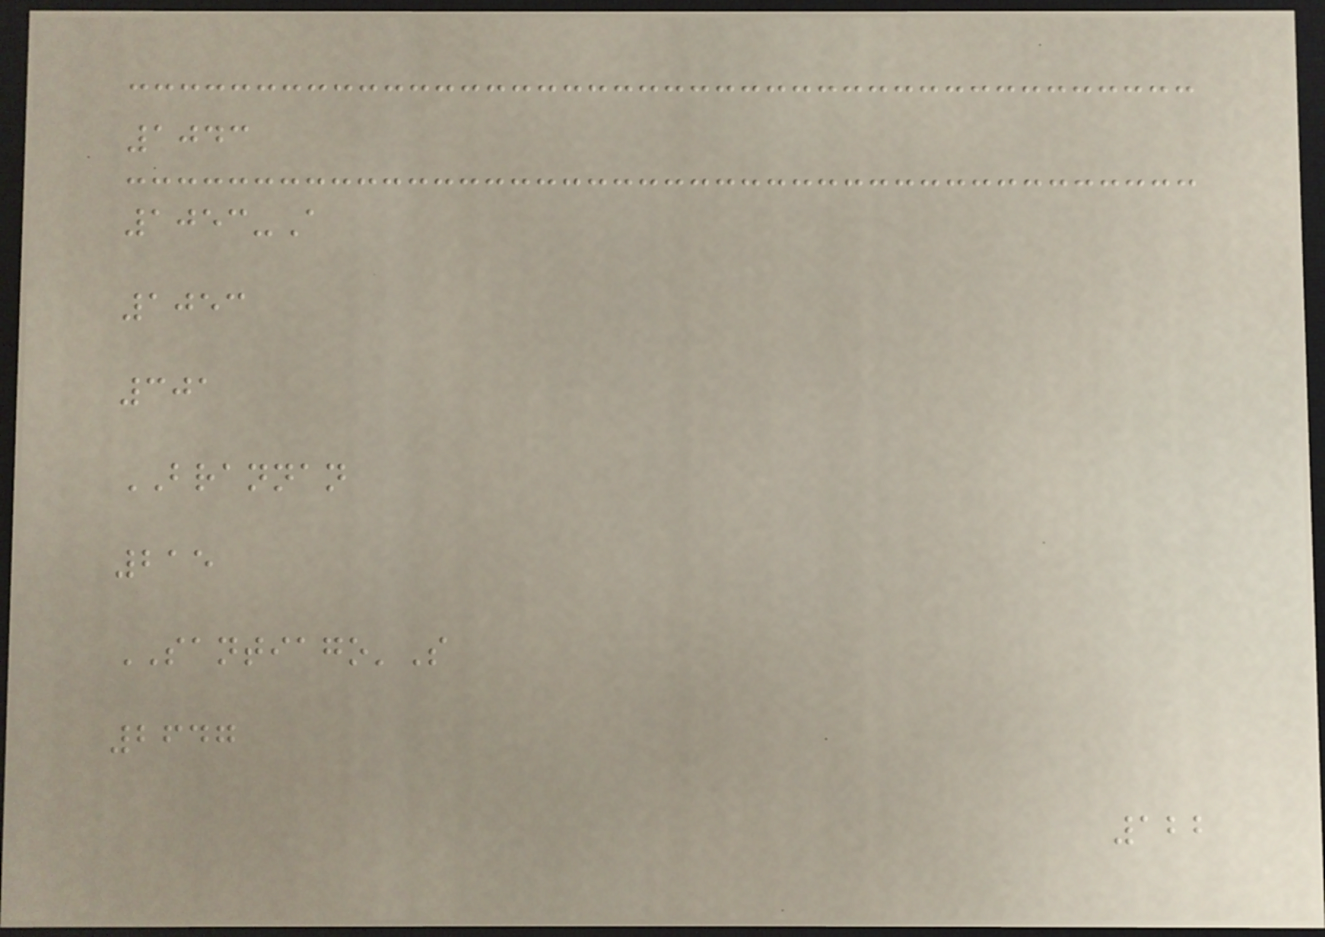1043
1053-A
1053
301
BRANNAN
215
SANTIAGO'S
2647
122
